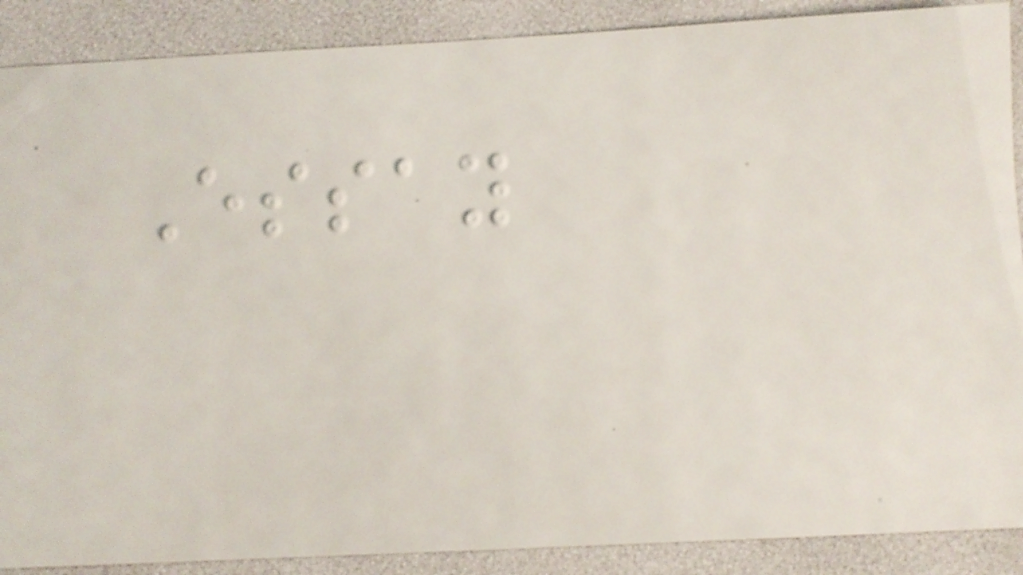Essay
